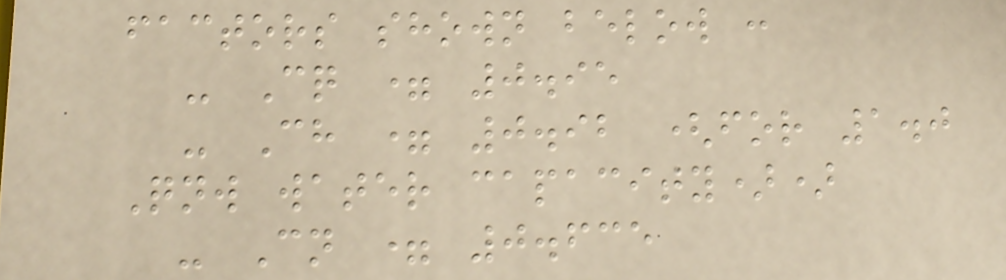factors shown below :
- Cq = 0.95
- Ch = 0.92 (for 1.0
Qnw water capacity))
- Cn = 0.635
